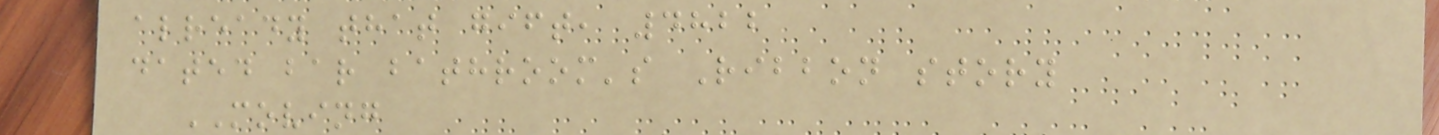already that gift, 4822
dated bar bathroom's Ribbon story
MOVING
